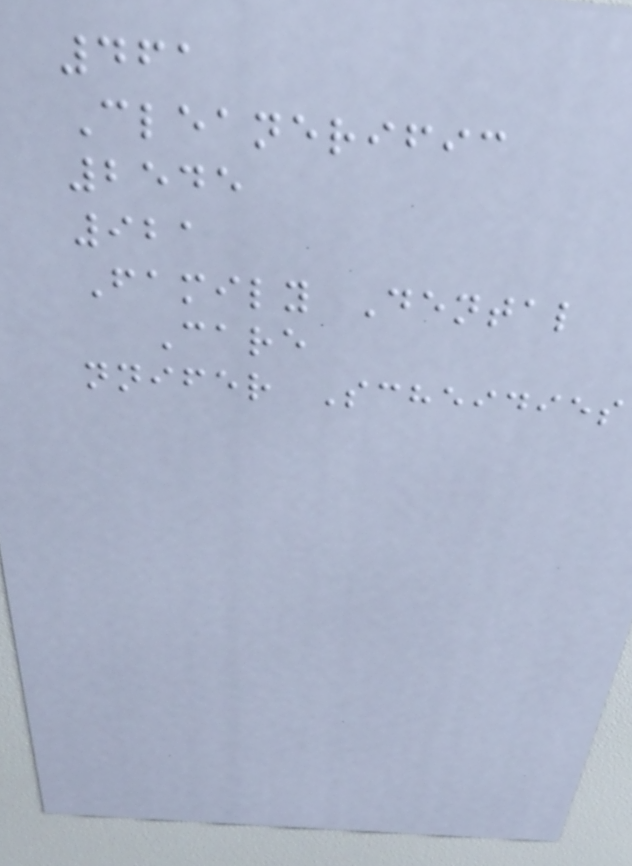461
Cleanerific
2545
921
Family Dental
Care
nnifer Scheidies
